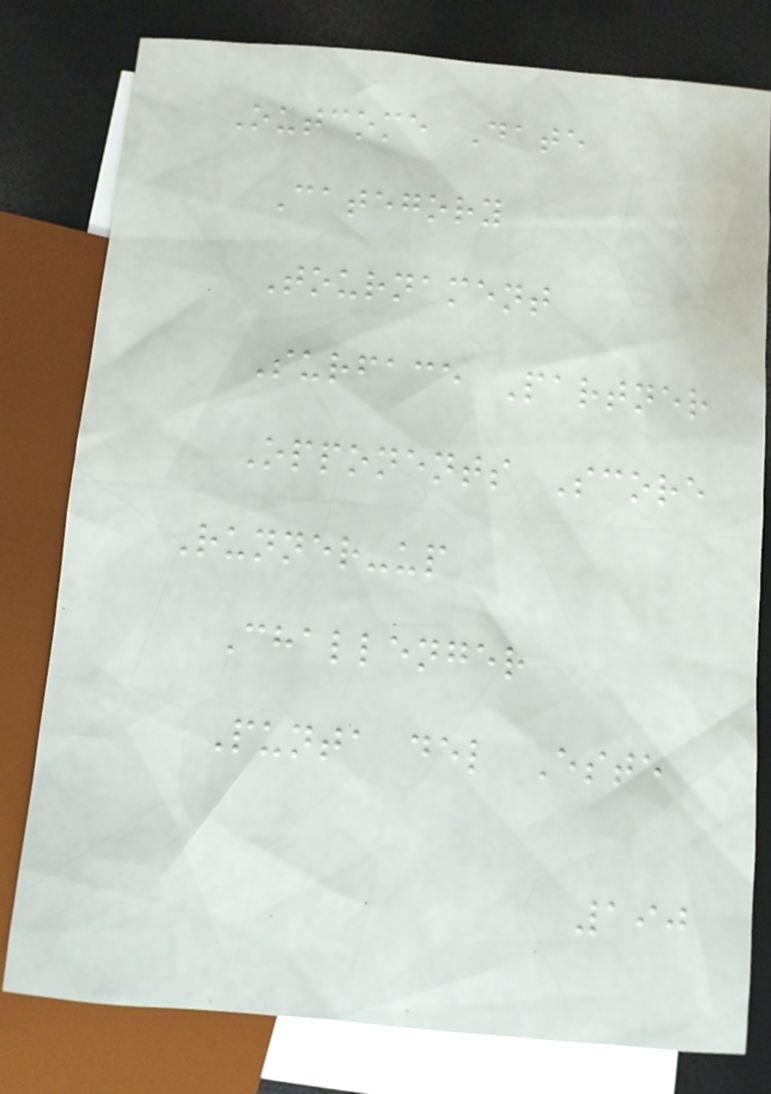Outcome Date
Category
Tournament
Surface Partner
Opponents Score
Runner-up
Challenger
Punta del Este
190
